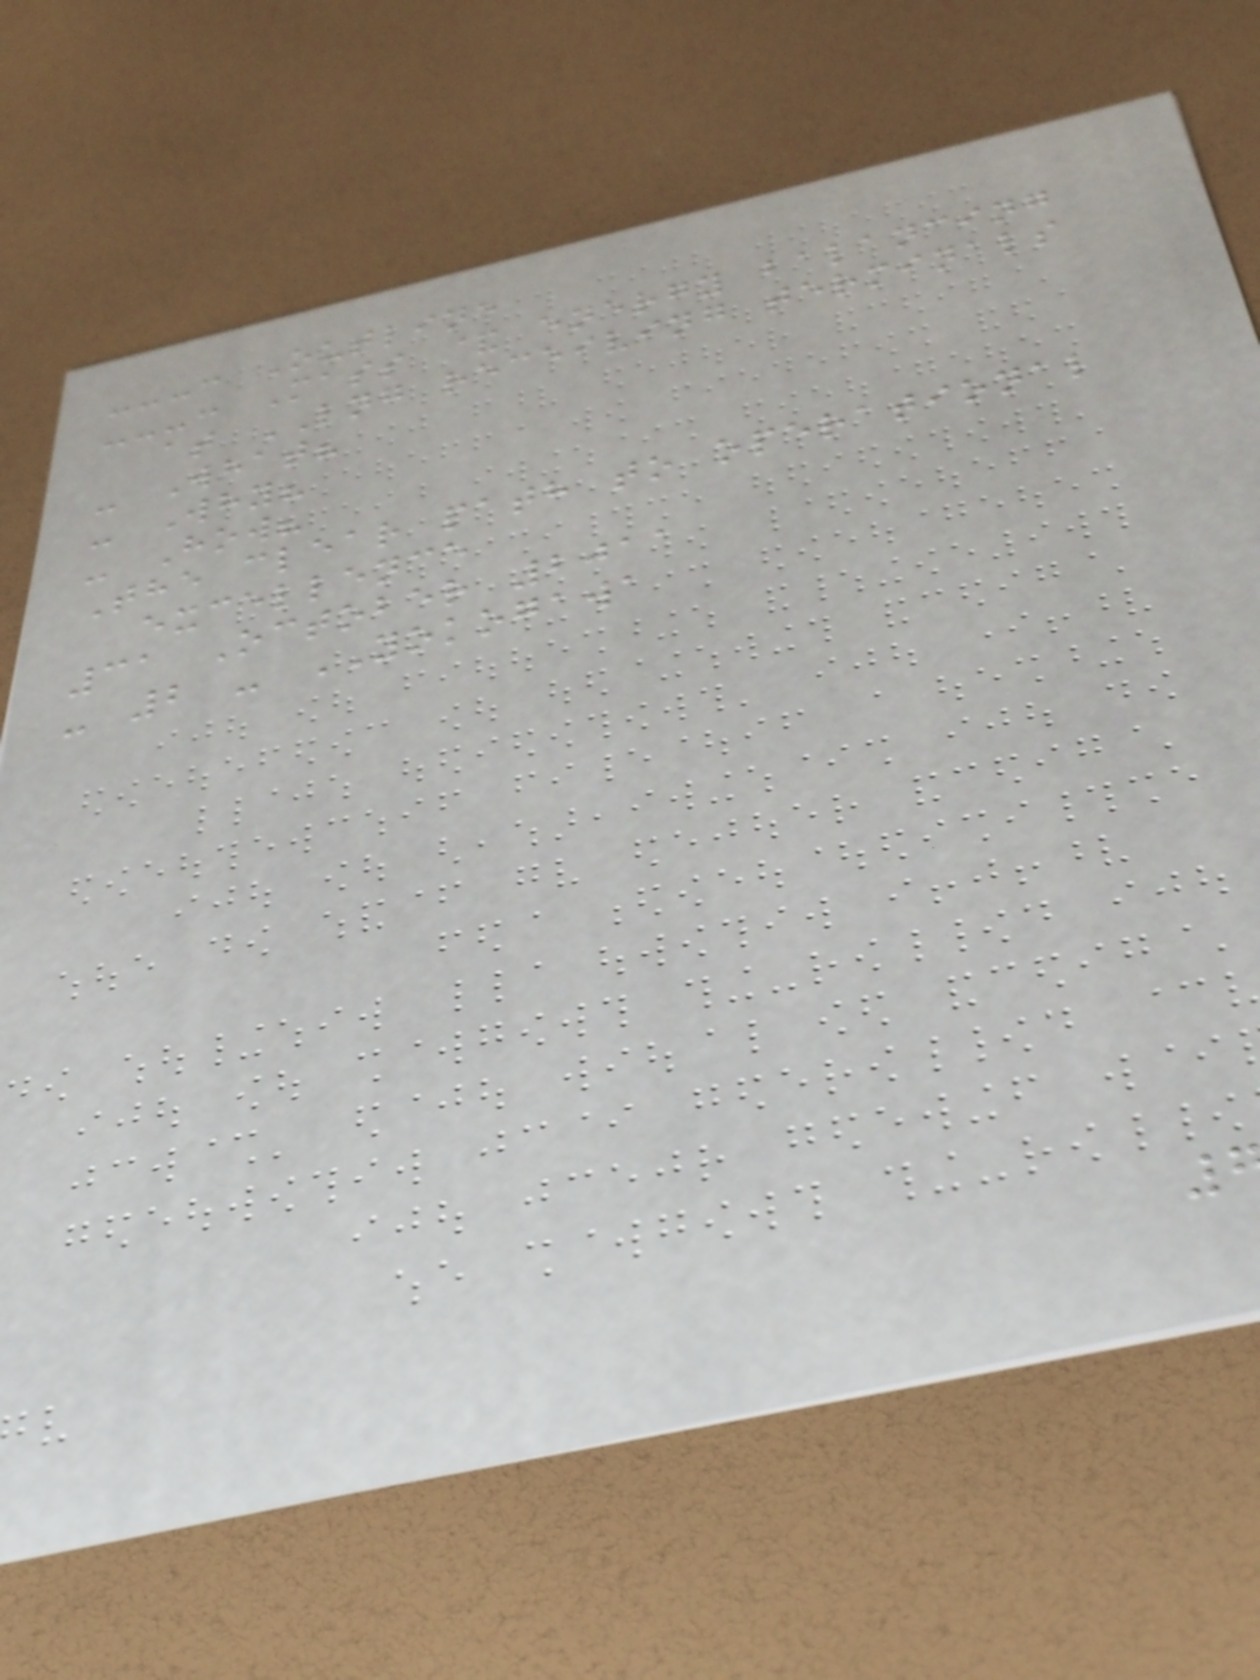---: Outline
---: Mass & energy balancing
at LNG receiving terminals
- What?
- Why?
- How?
The clear path to operational
excellence
31 October 2011
- 2 - YOKOGAWA
